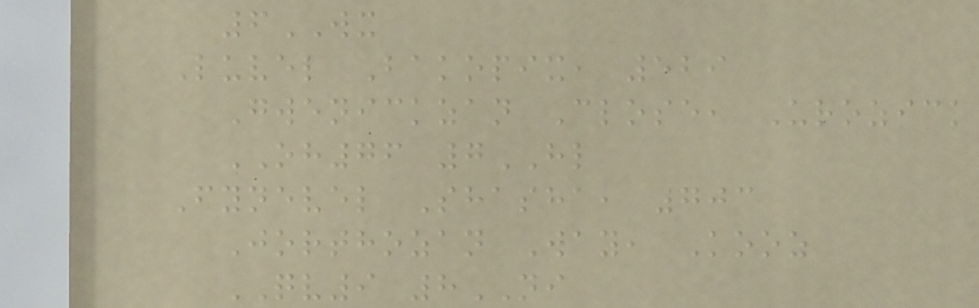6WX
Luvel Bakopix, 529
Gwenickzan Close, Urozick
OH76 7HL
Fynevel Shasha, 703
Jorthozan Way, Kooz
QV9 8NI
